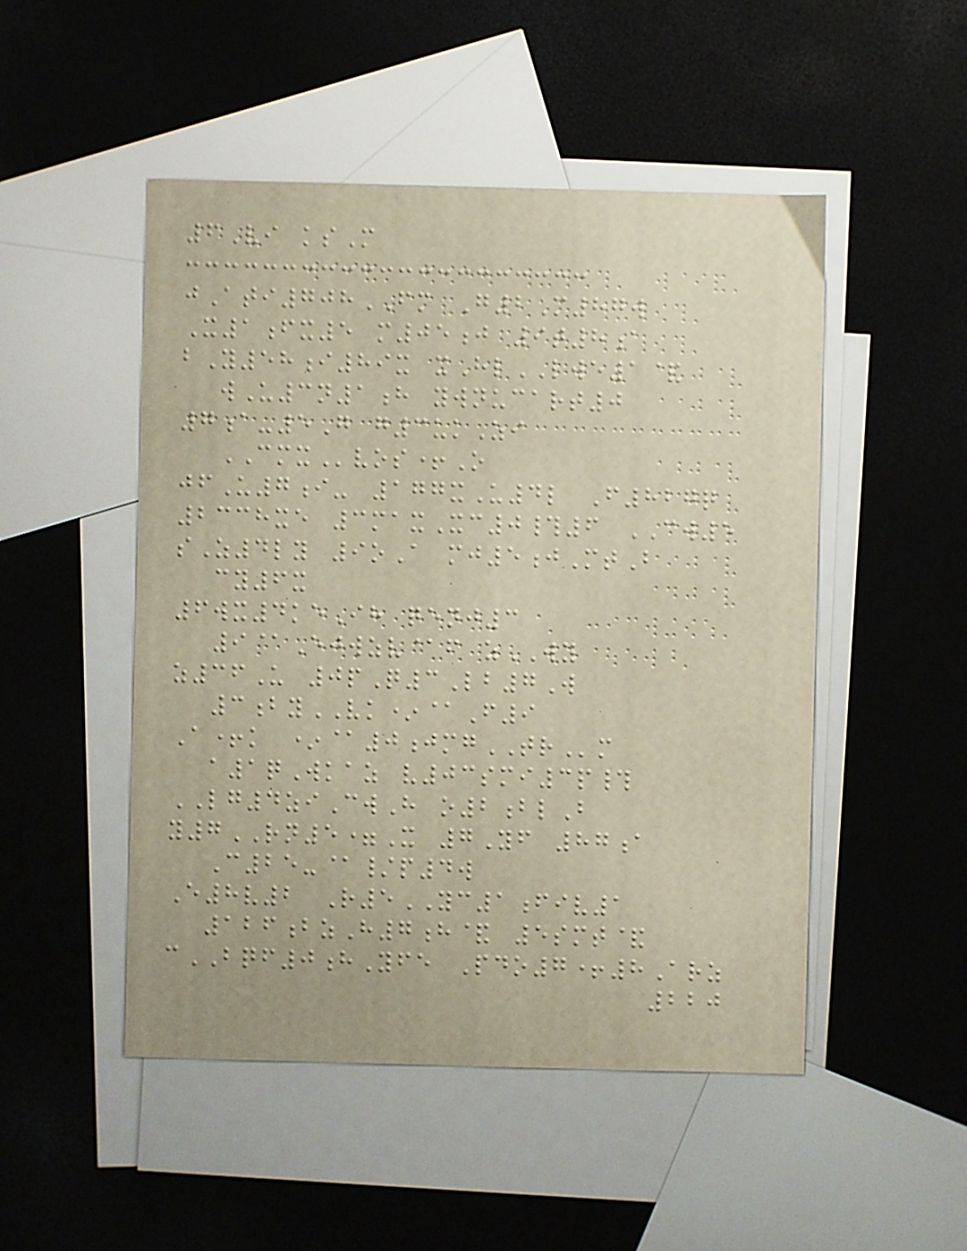6Vi ksM
jAti708FM G2M87w
X1fx5 m05j 9t8a
bY58i89x xHlLWE1&
wU3n1h ywnucart0
7a-5G g3ukZi
CMXvos+O
jfU7i- 177xU4l F827q
2338xe 3maxXc0#6 CW5
sZ4ly 9oA mj5jMtB
cy6x
6wx4keIh qenj3
9@Ejwzv@f zWY
z36U 0pQ3Lb7W
3byVK*@F9
A+k *@0jmgTRm
a1qWkaz v03smi3p#
LG4ziCwH o2blB
y7RN5=X 7Yf 87a
C25-@/p4w
E8v2 R5YC1fiv1
126bzH7h& 5smt&
cBQF0hYfe Pdo7+8Arz
220
